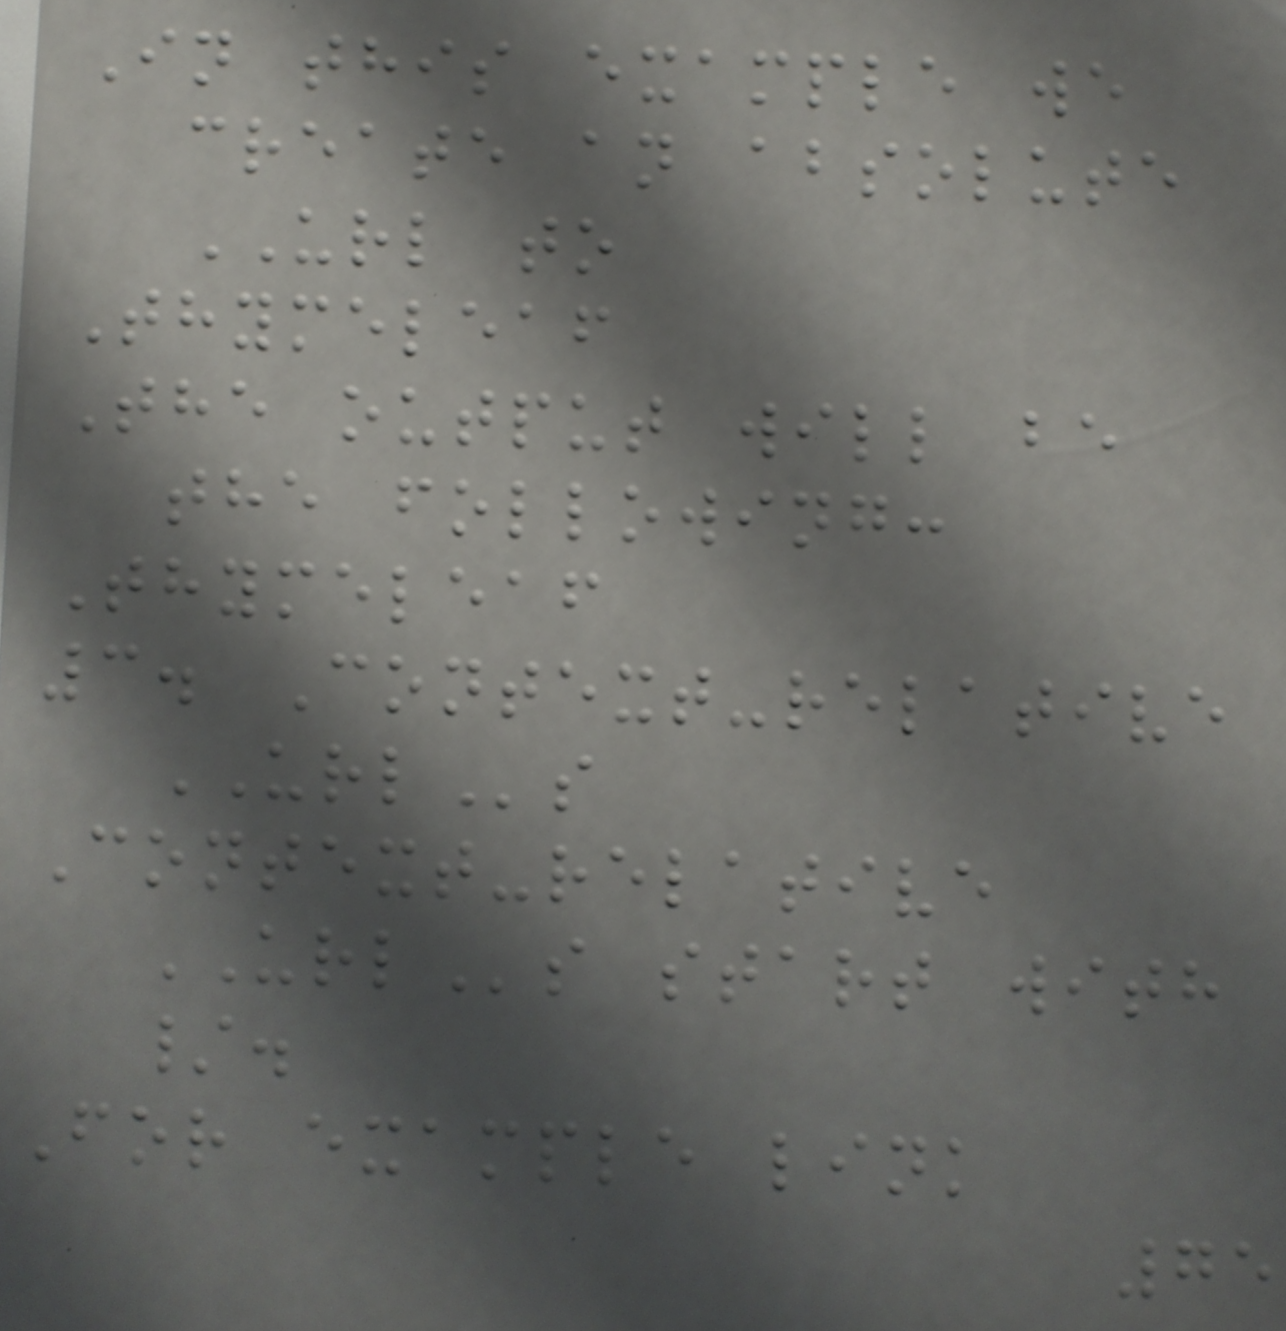In this example we
create an absolute
URL to
Thymeleaf
The output will be
the following:
Thymeleaf
3. Context-relative
URLs
Context-relative
URLs start with
/.
For example link
75
